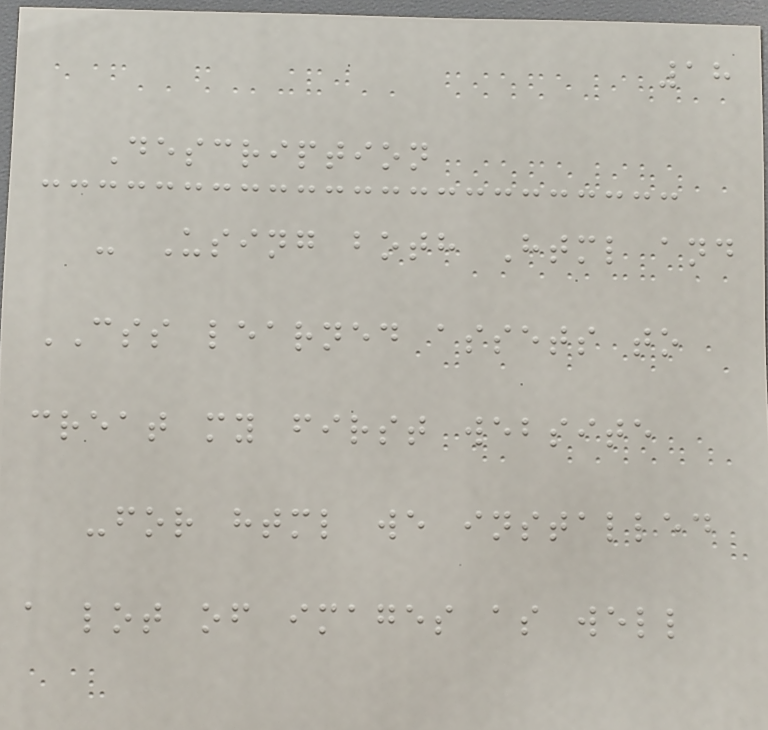18
Description
- Using both Html and
CSS learned assets to
creat my first website
-for html we installed
a lot of images as well
